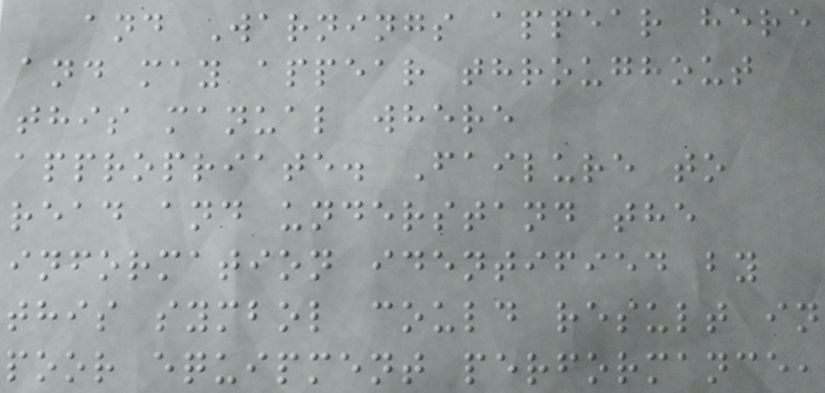and Warnings appear here
and may appear throughout
this manual where
appropriate. Failure to
read and understand the
information identified by
this symbol could result in
poor equipment performance,
